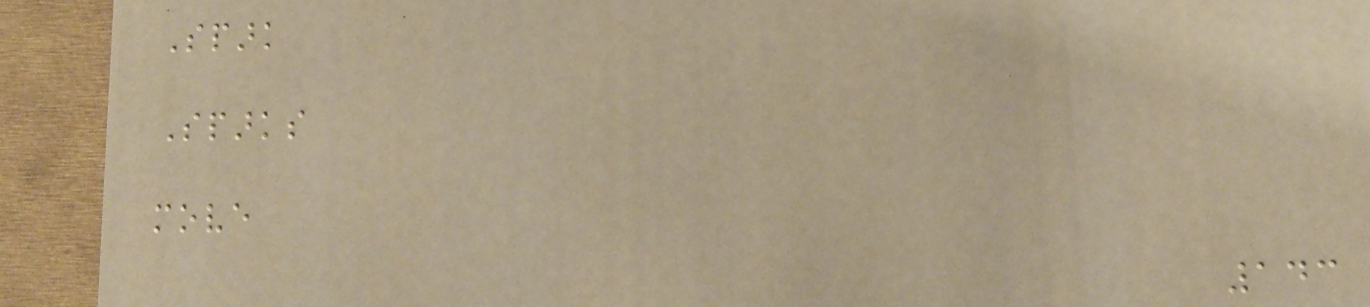Spark
Sparks
move
143
